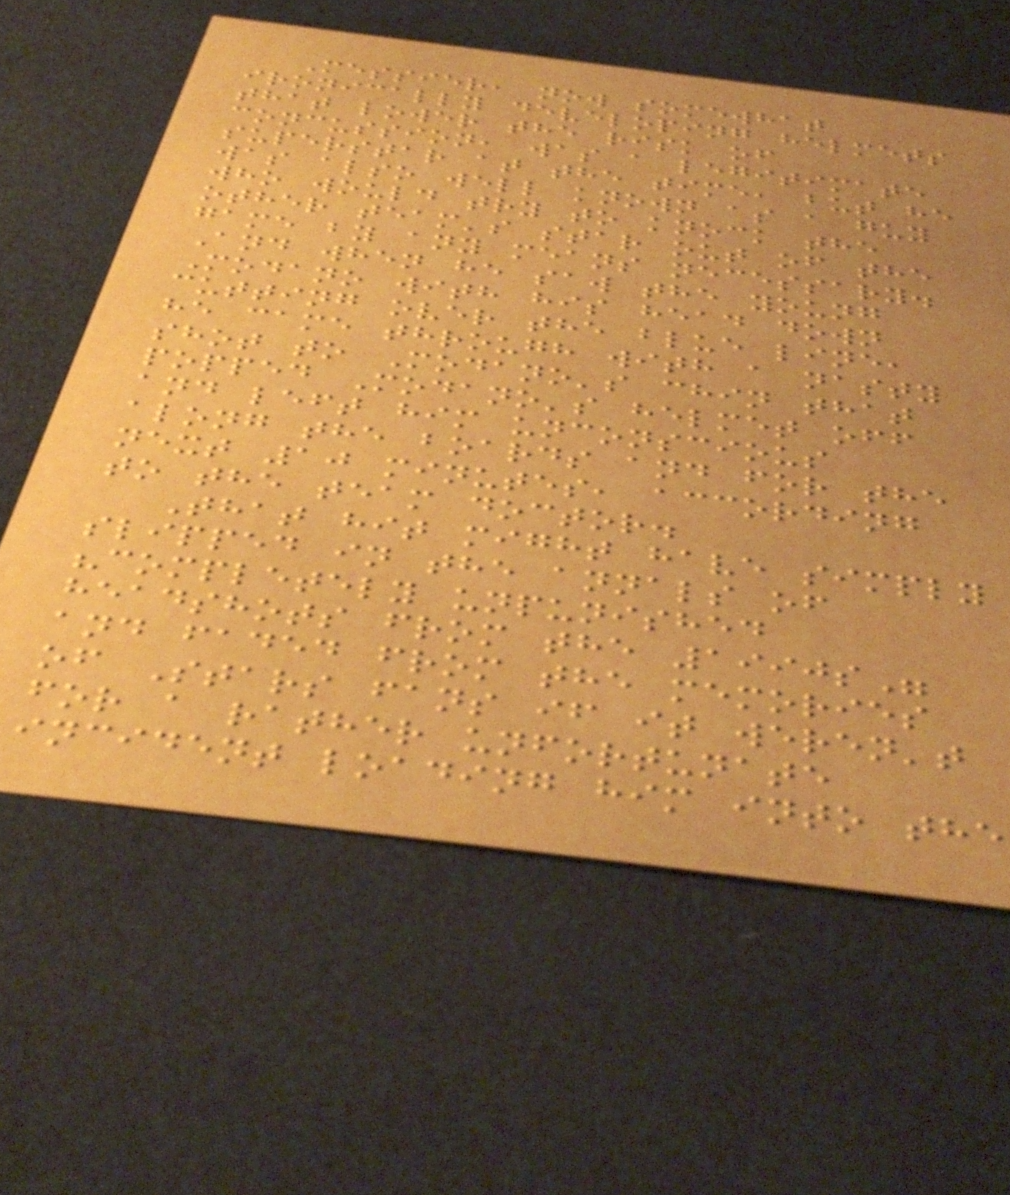Messier, now somewhat
ironically developing helmets
that lower the risk of
concussion, was a legitimate
superstar at the time, but he
was also well known as a guy
who would try to knock the
other team's star out of the
game by any means necessary.
And when he saw the young
Modano with his head down
cutting over the blue line,
he came through with a nasty
shot to Modano's chin that
popped Modano's helmet off
and left him unconscious
along the boards and for the
next 10 minutes, according
to the team doctor.
That hit might have simply
slipped in the annals of
"completely unpunished
headshots from the 1990s"
and faded from the memories
of Stars fans if it weren't
for a rather unfortunate
incident loading him into the
